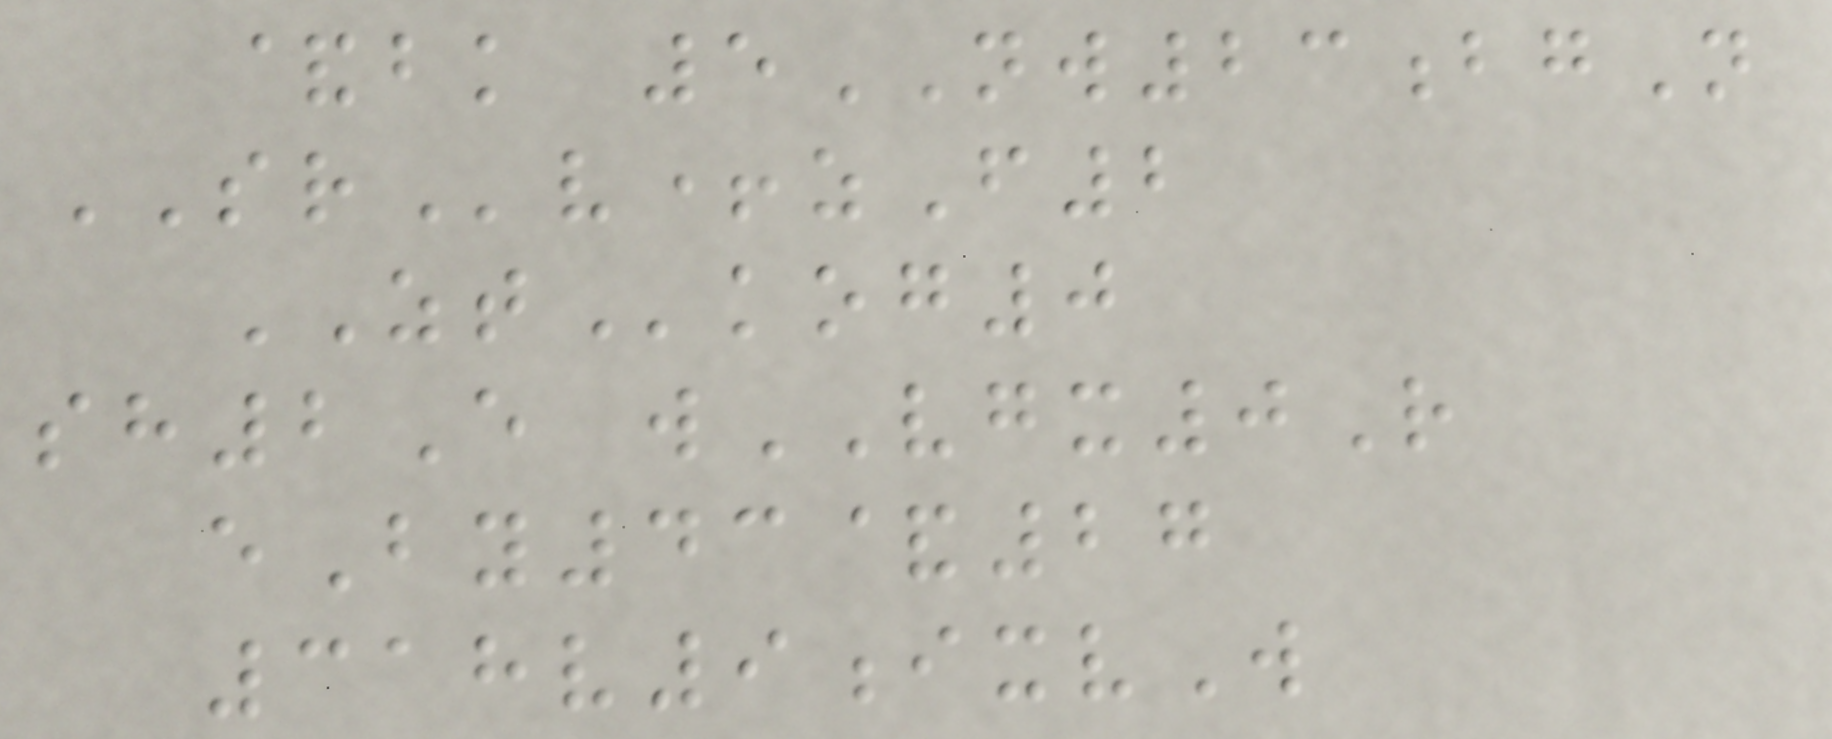&bk 5NW23bgN
SRv+zF2
ZTkog0
sh2E wVGX0R
eBy43&27
318v9ixvW
